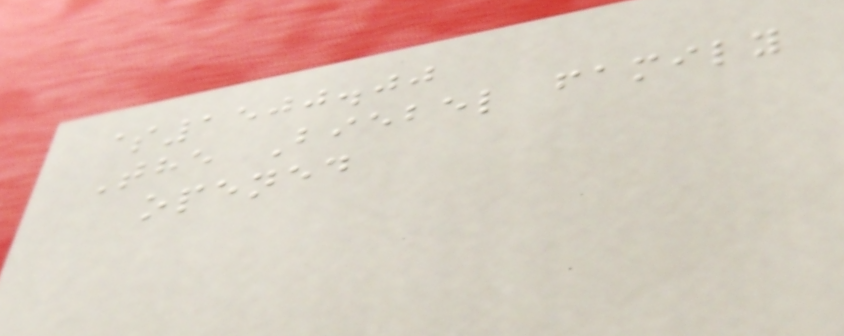$1500.00
The Biebel family
opened
